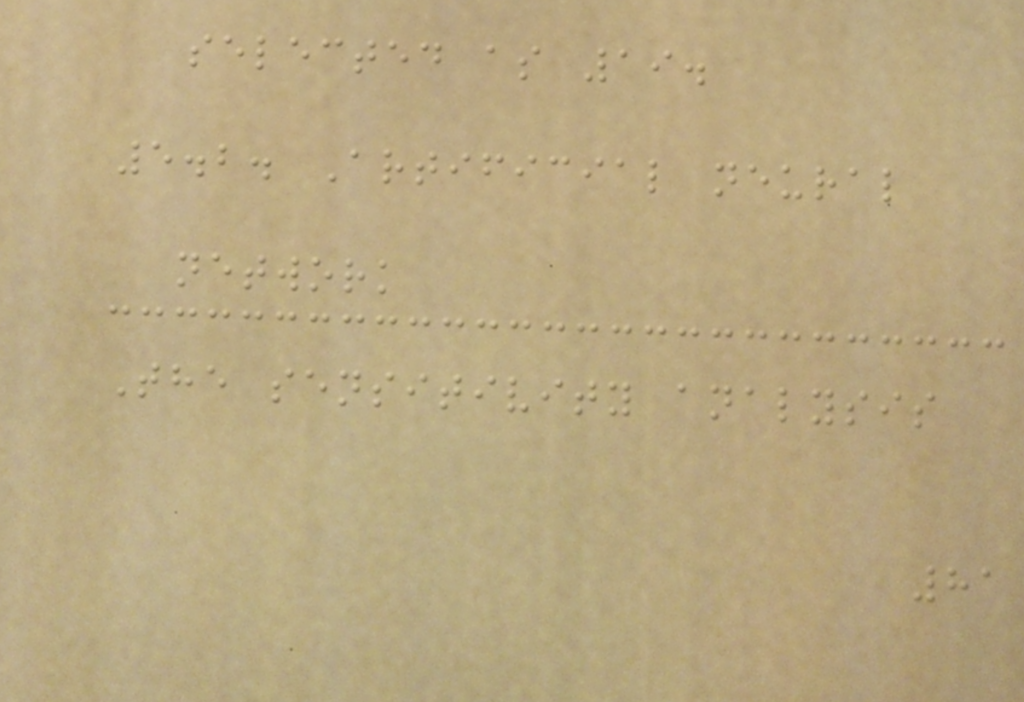selected as 19.
5.2. Artificial neural
network
The sensitivity analysis
81
